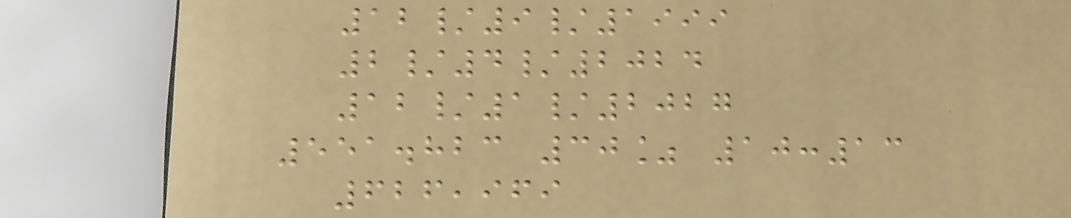12/9/1999
2/4/2024
12/1/2027
551.823 30% 10:13
626,969
